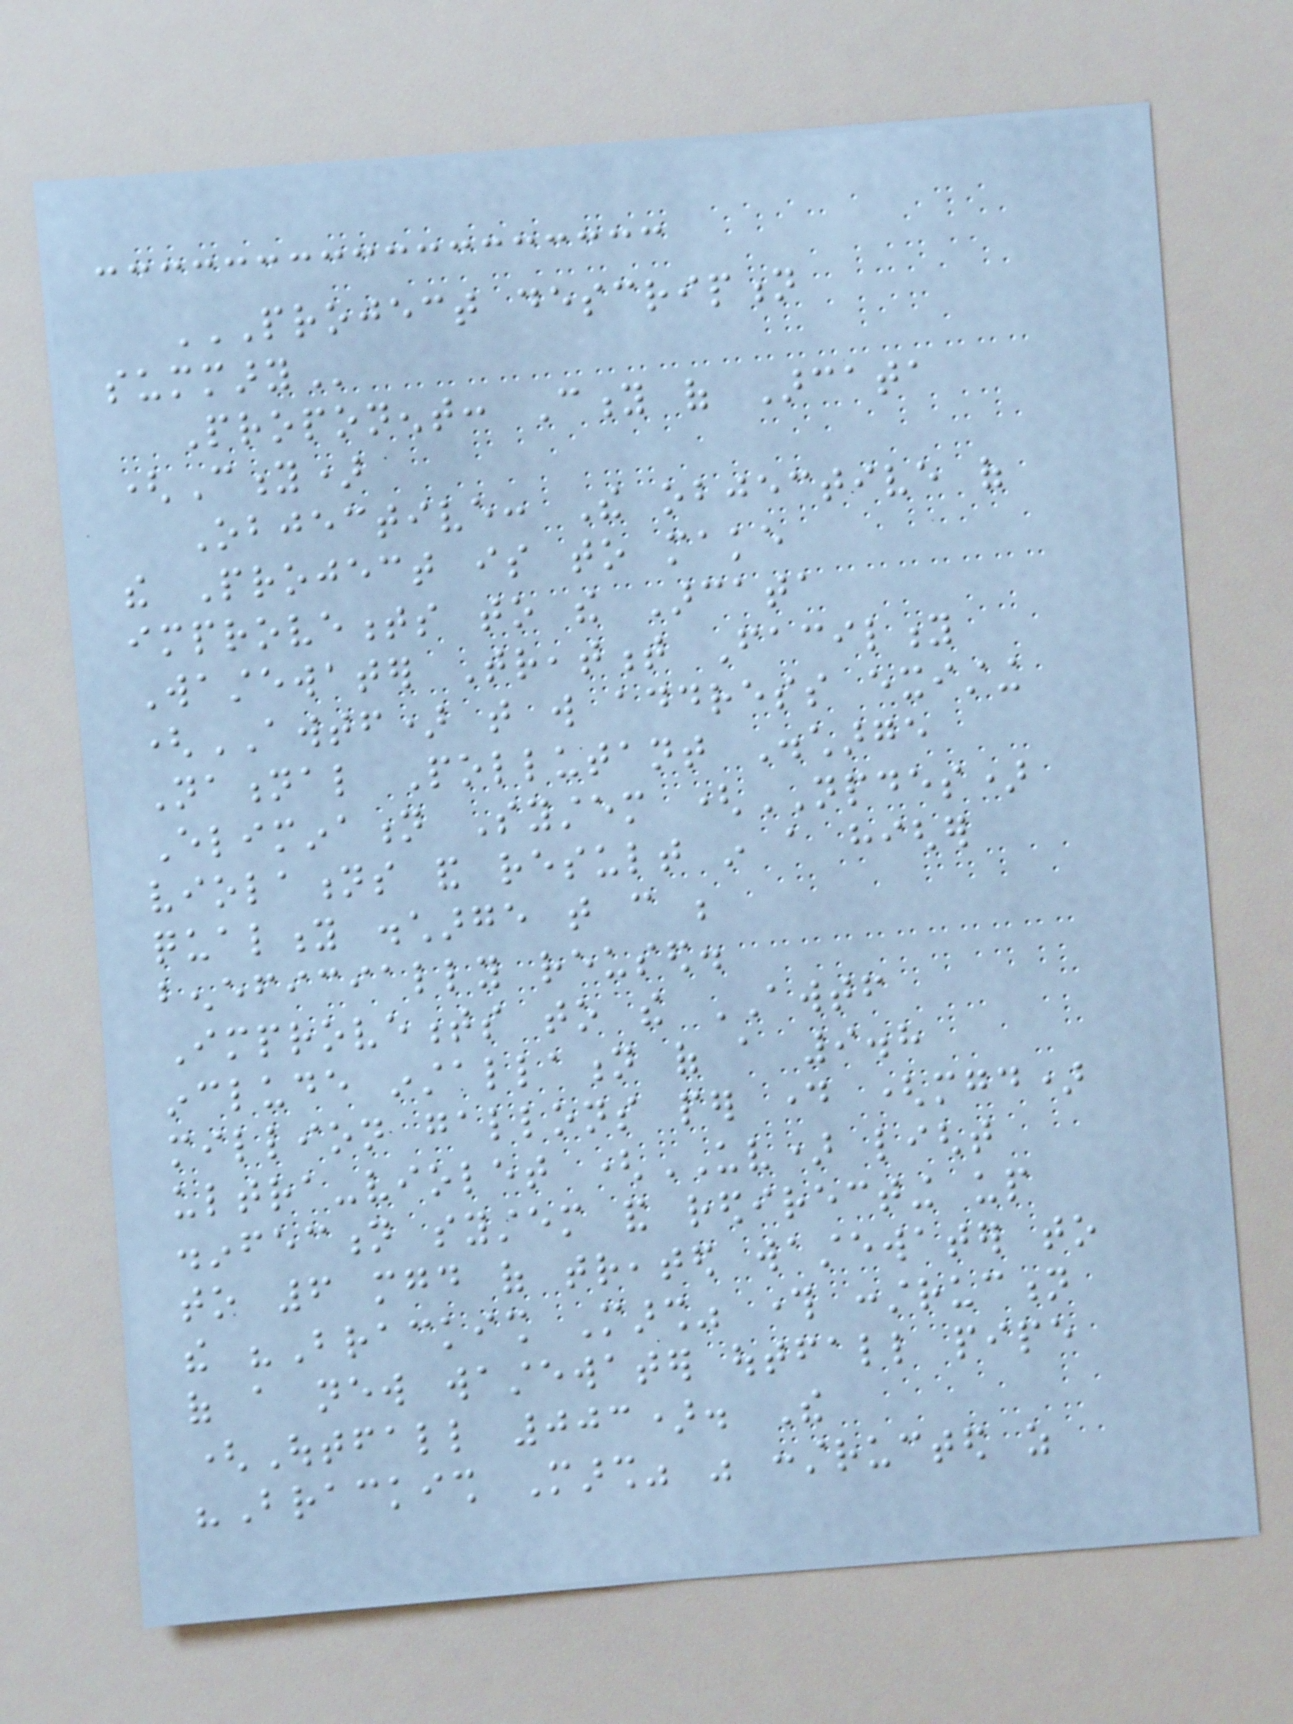PROJECT DESCRIPTION
SUMMARY
Proponent: City of Arcata
(City)
Objective: The objective of
the Project is to make
improvements to the Arcata
Wastewater Treatment Facility
(AWTF) that will address existing
National Pollutant Discharge
Elimination System (NPDES)
violations and result in a higher
quality discharge that can be
beneficially reused.
Improvements to the AWTF
include installation of a 9.8
million gallons per day (mgd)
ultra-violet (UV) light
disinfection system and redirecting up
to 6 mgd of treated wastewater to
the "Brackish Marsh" through construction
of a new wastewater outfall pipe
(Outfall 003). The
"Brackish Marsh" was constructed as
